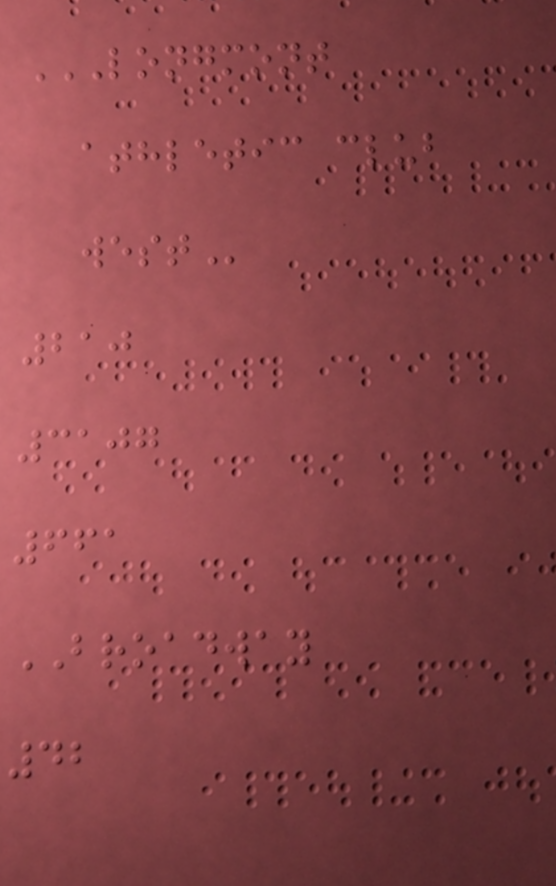LONGMONT
ATHLETIC CLUB
WEST
210
3107
661
BROADWAY
42
